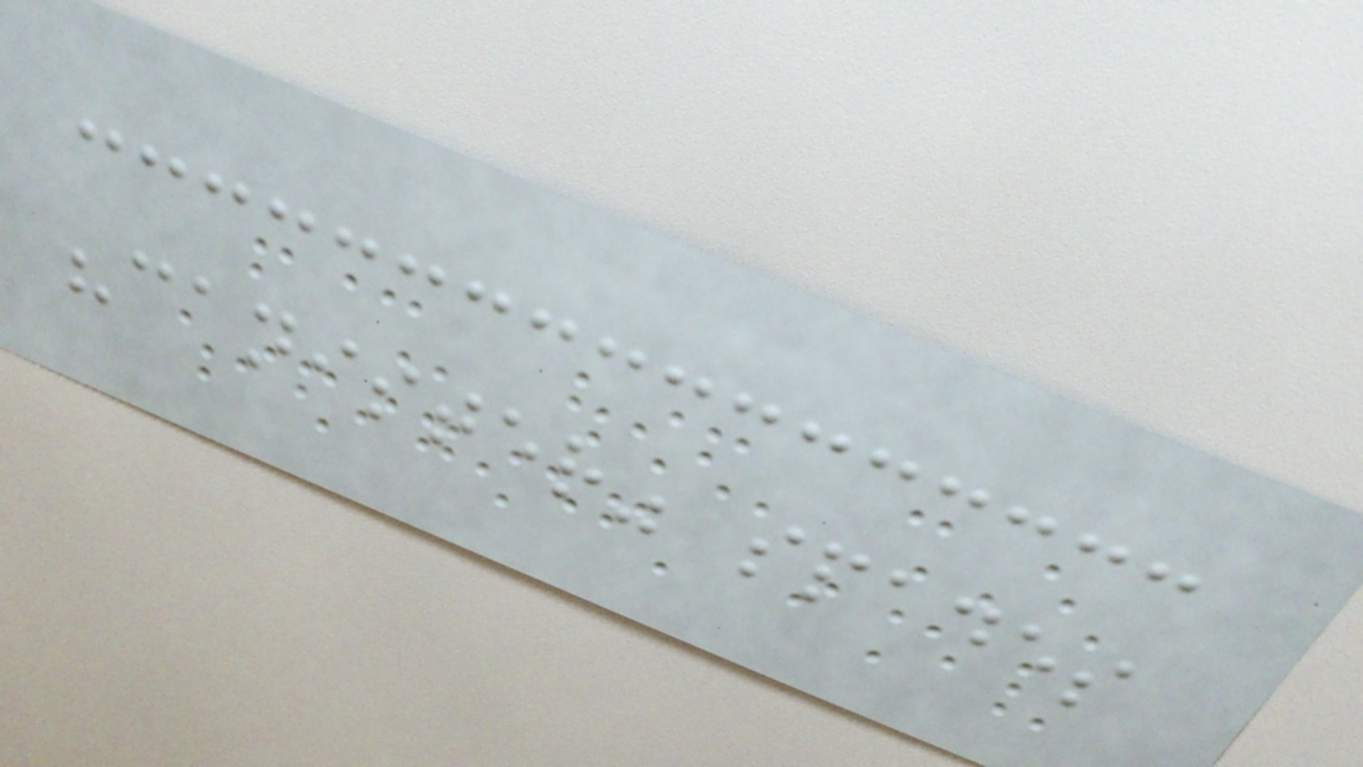"canister" spades
